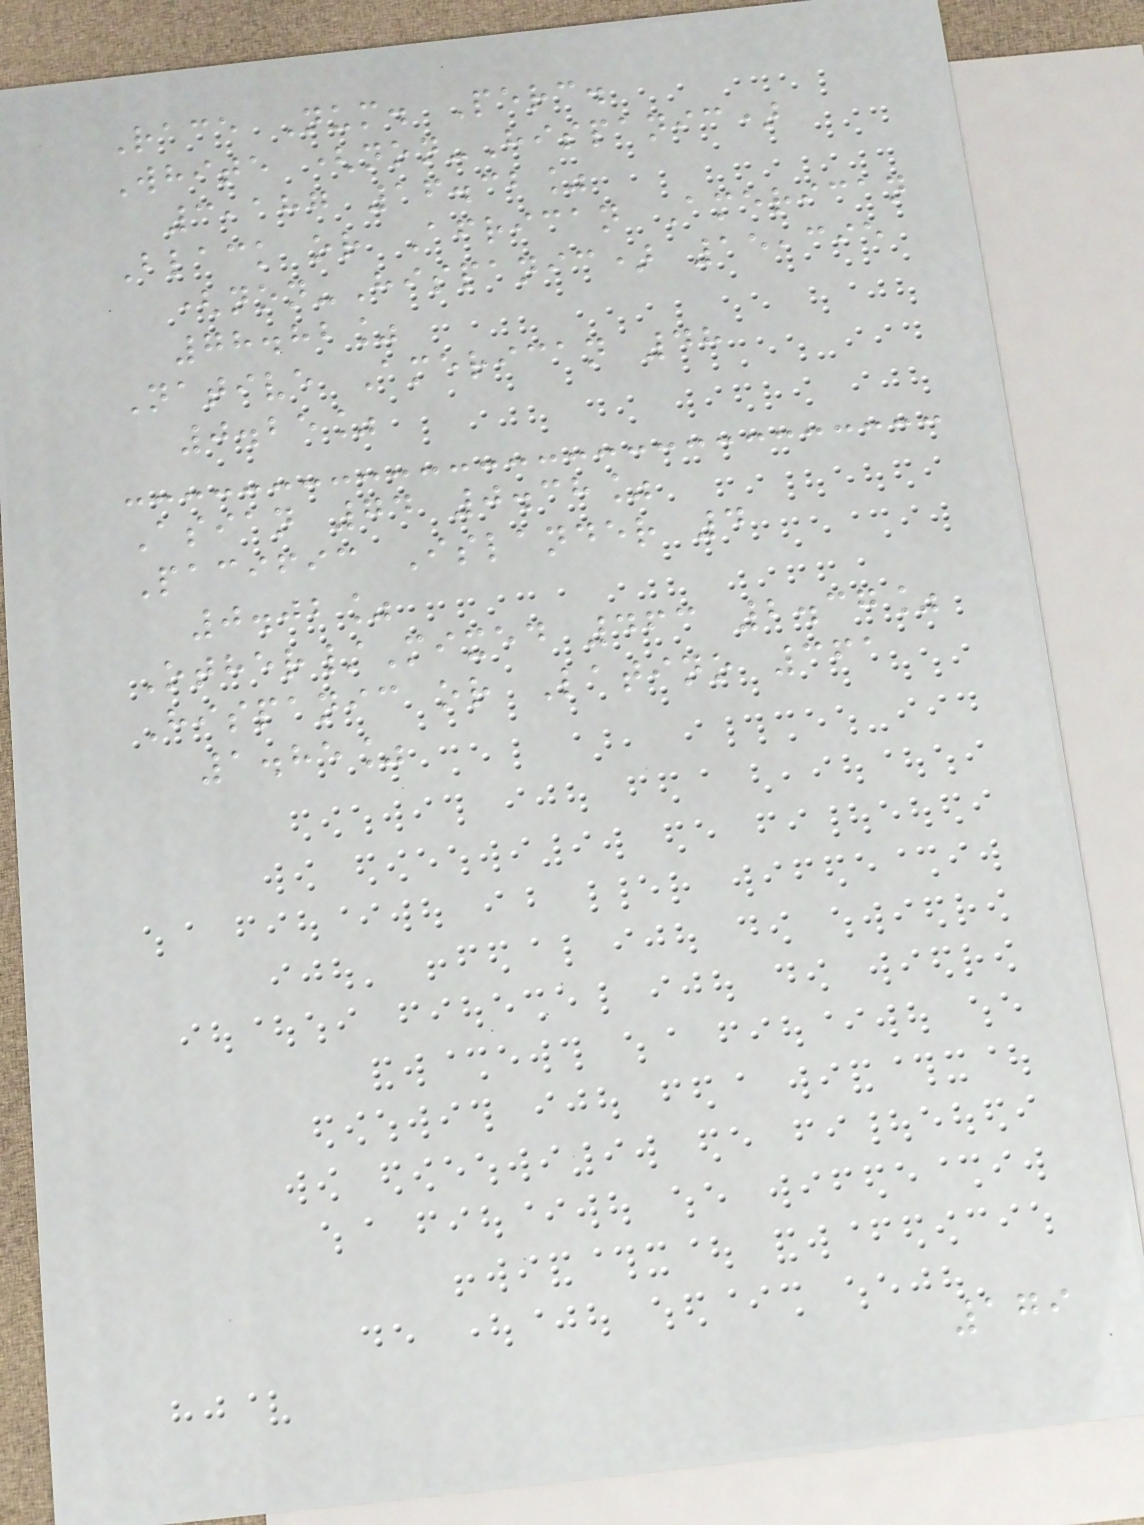Race Num. Perc.
White (non-Hispanic)
3,187 16.32%
Black or African American
(non-Hispanic) 15,395
78.82%
Native American 48
0.25%
Asian 74 0.38%
Pacific Islander 4
0.02%
Other/Mixed 463 2.37%
Hispanic or Latino 361
1.85%
179
